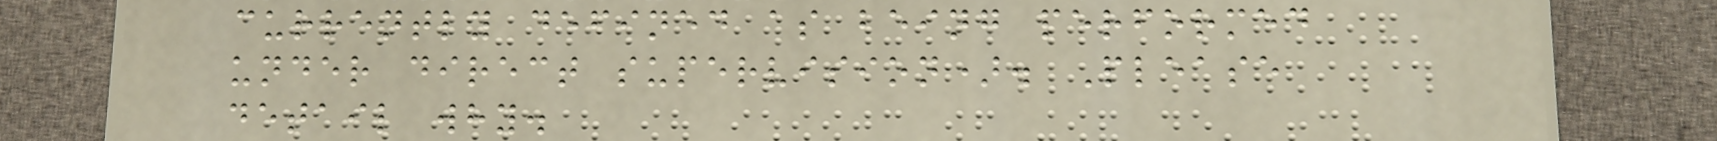currently defined as being performed
under direct supervision). Please
detail why.
